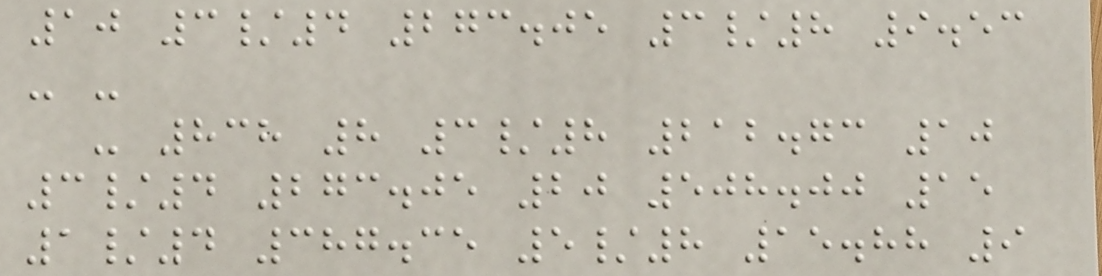10 3/4 273.05 3/8 9.53
- -
- 838 8 3/8 212.73 10
3/4 273.05 20 508.00 15
1/4 387.35 5/8 15.88 9
